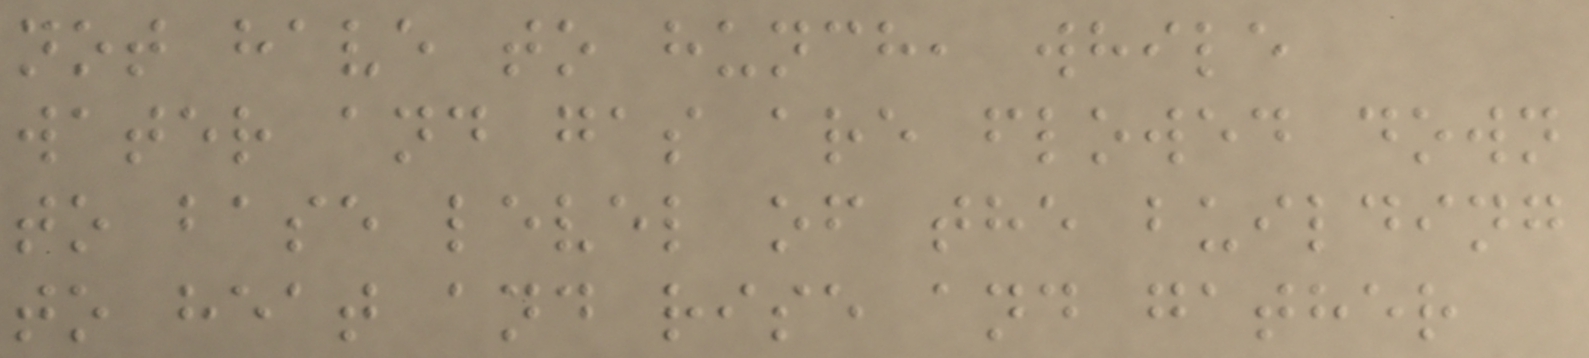not have to hunch, while
water and gas are flowed down
to base level of the building
to heat and rise and gather
